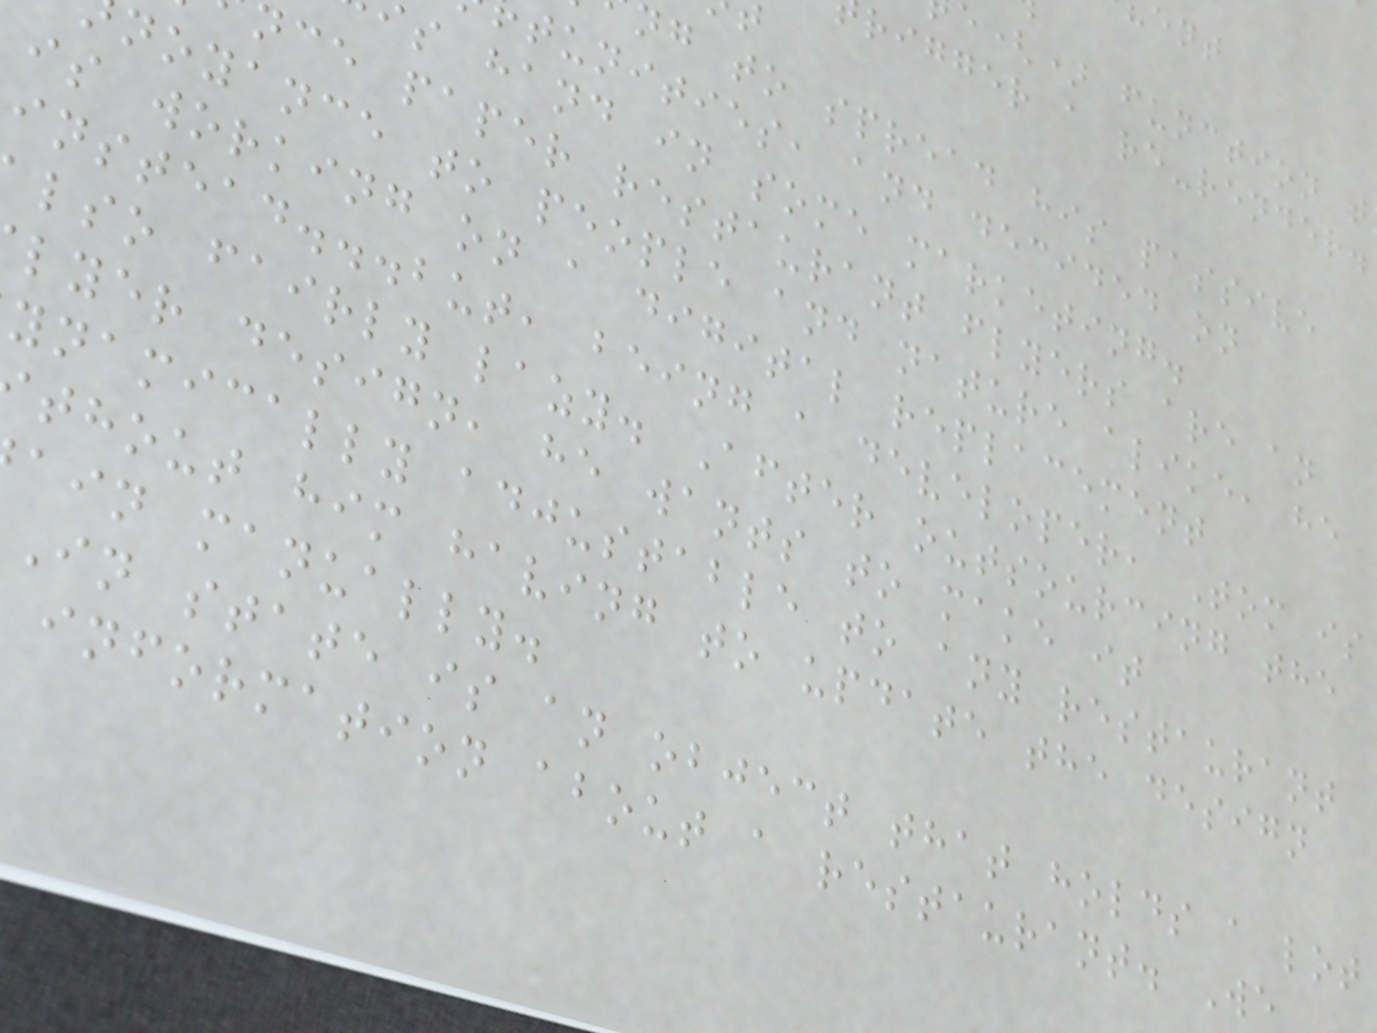e() function t
rigger a re-render.
ng to spread his passive
tunities, and decided on
s hand in some marketing.
nce paper restaurant flyers are an
noyance to people and nature alike, he
is working on a digital replacement
instead...but, being a developer, Tom is
lso fairly lazy. After outsourcing the
lyer design, he wants to make it
ynamically adjustable to any restaurant
thout him having to update the design
ain manually.
In state is an object that holds a lot
information about a restaurant. We
